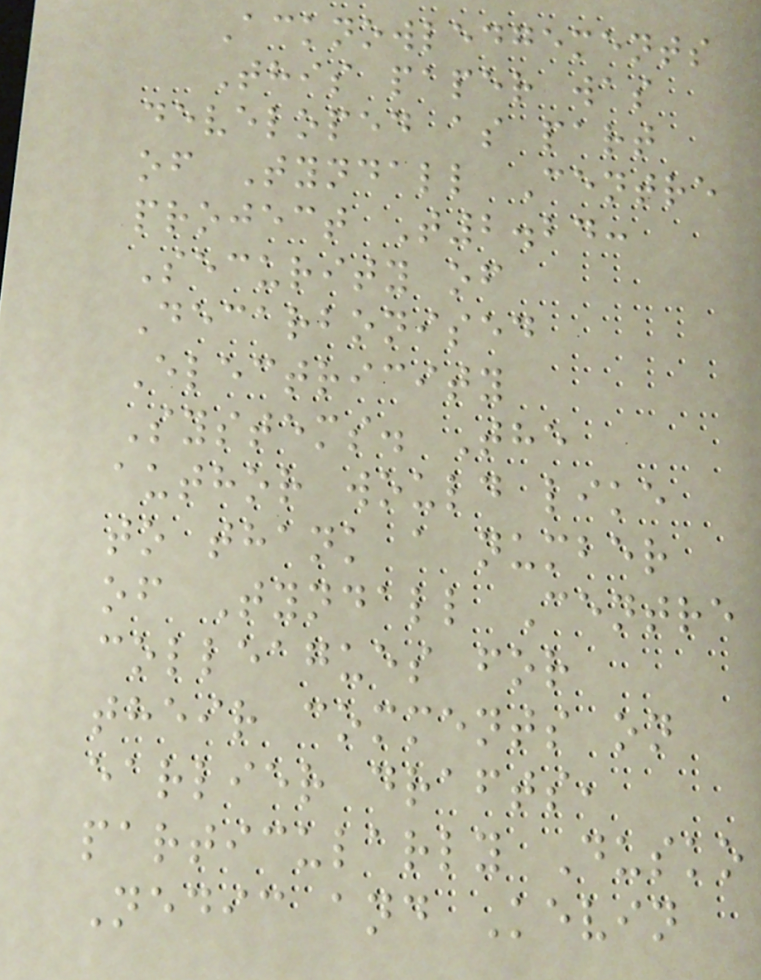Acknowledgements
This paper was
developed as part
of Tyndall Centre
project T2.24:
Security of
Decarbonised
Electricity
Systems. The
author would like
to thank a number
of Tyndall Centre
colleagues for
their comments on
earlier drafts,
particularly Dusko
Nedic and Kevin
